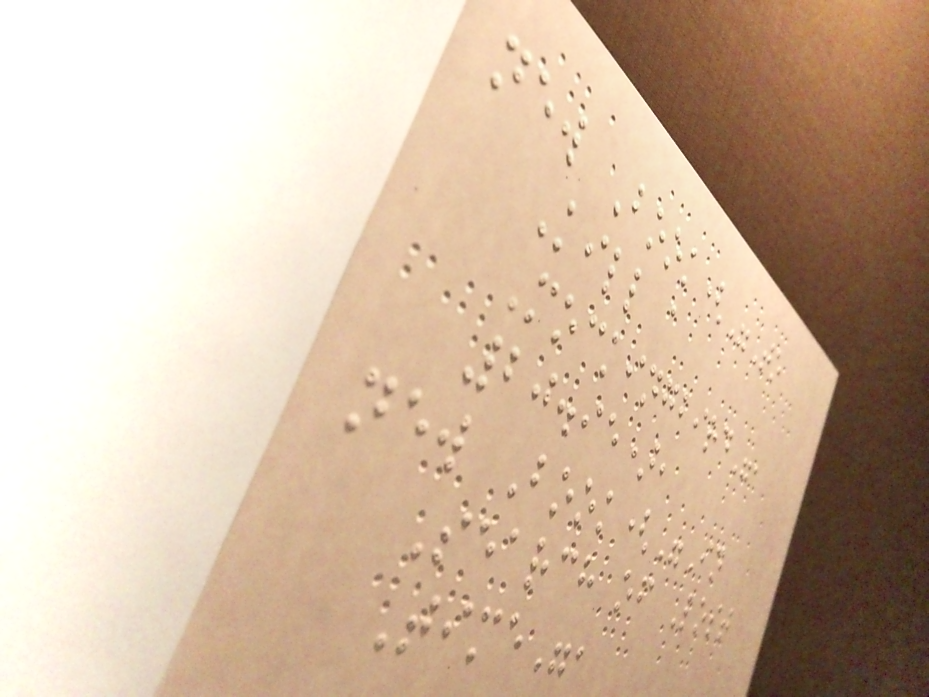new Book("To
Kill a
Mockingbird",
20.95),
new Book("In
Search of Lost
Time",
